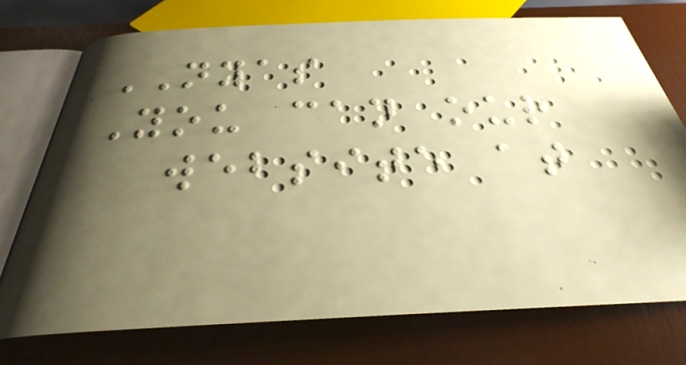NYAS
You can our
website at
